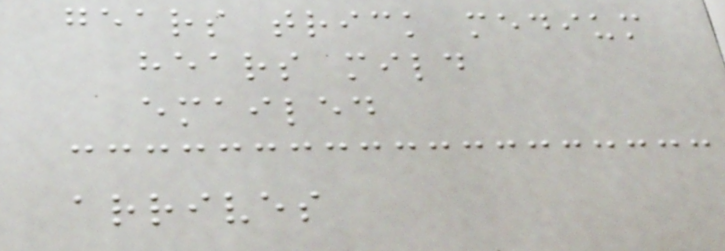gears trick medium
hears mild
emailed
arrives
